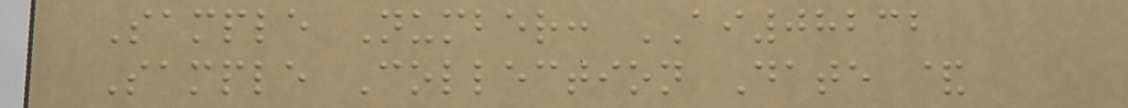Sample Number: AI08232
Sample Collection Date &
